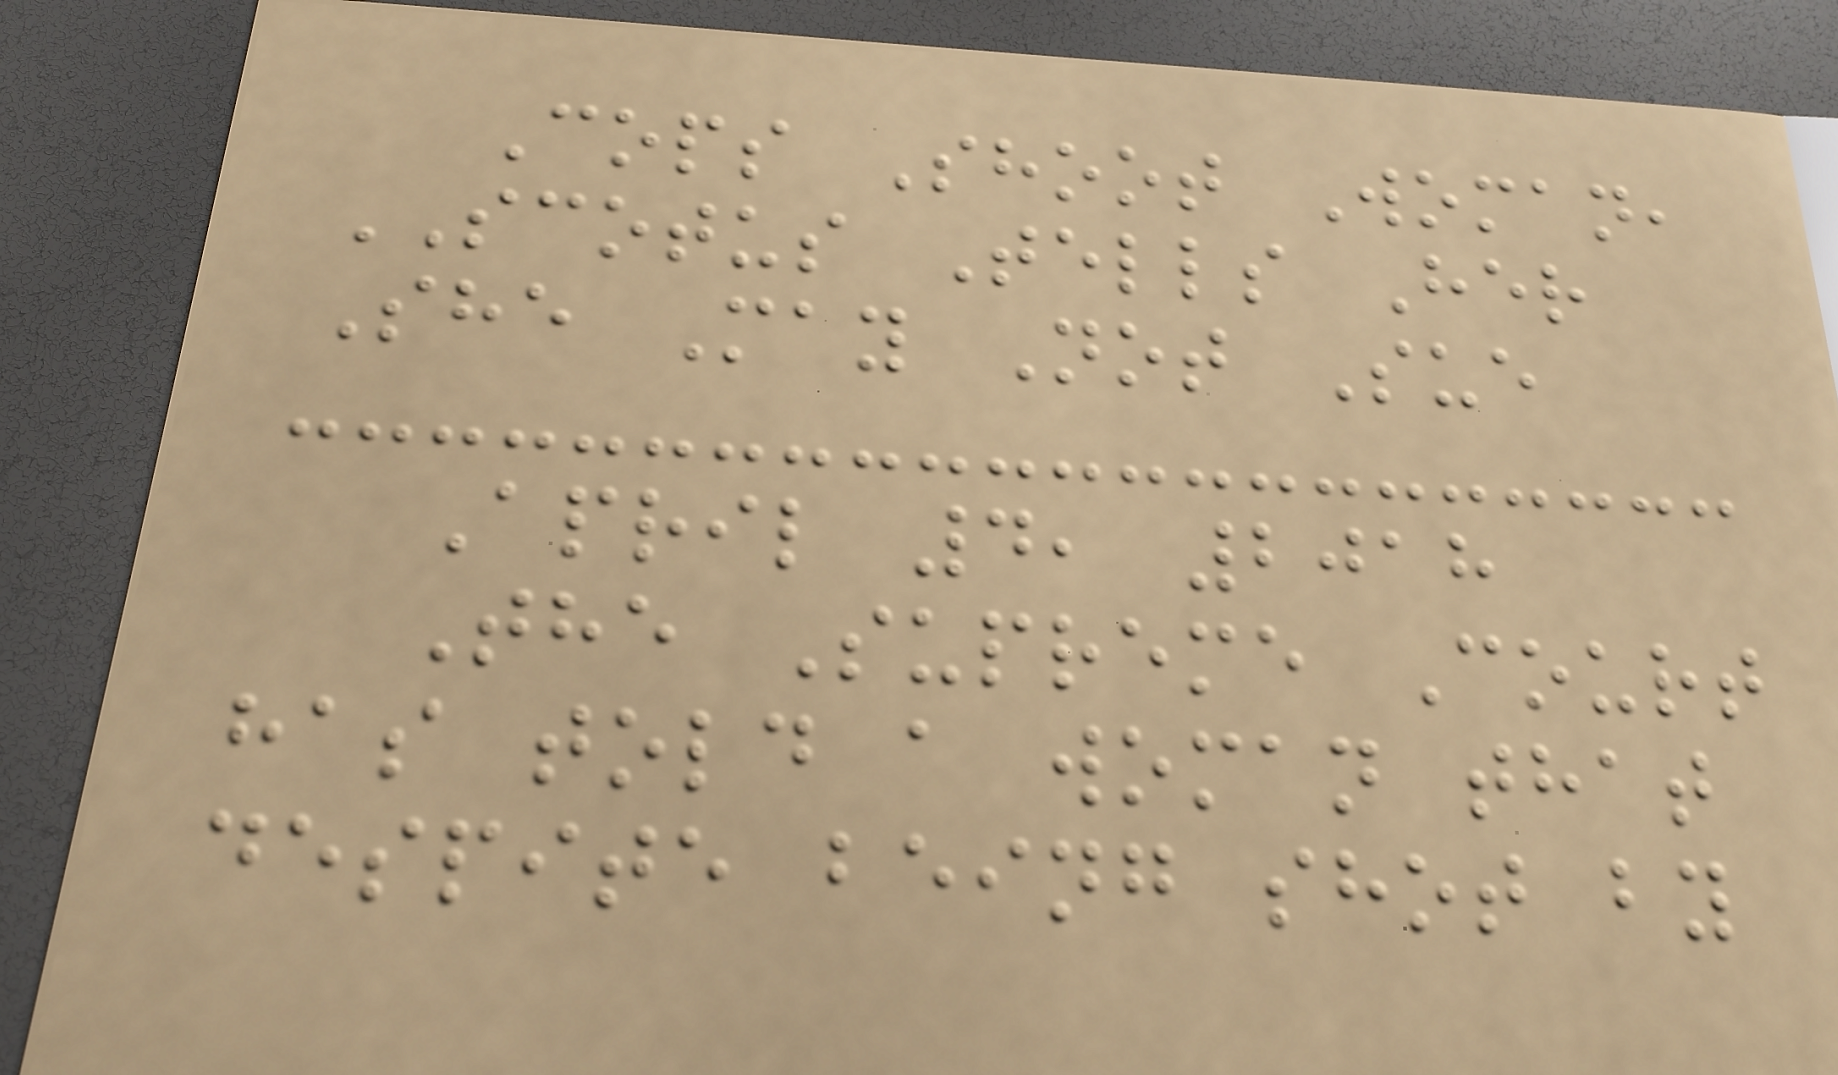Cops Shoot Woman,
SCOTUS Tells Her
She May Not Sue
April 4, 2018
The Supreme Court
has told a woman that
despite being shot by
